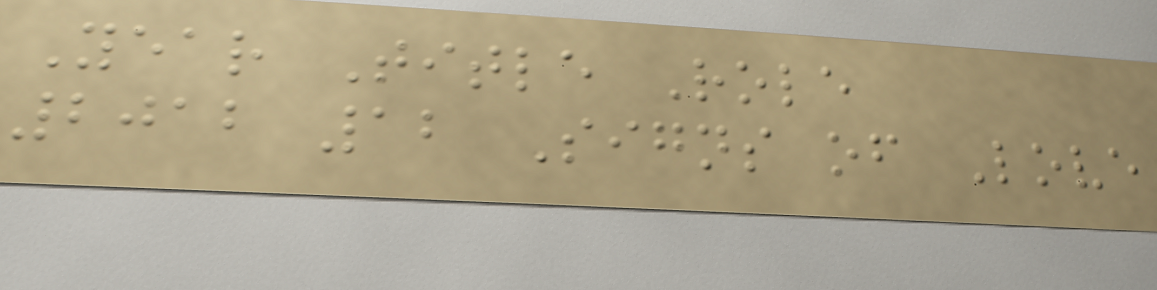Year Title Role
2012 12 Signs of Love
